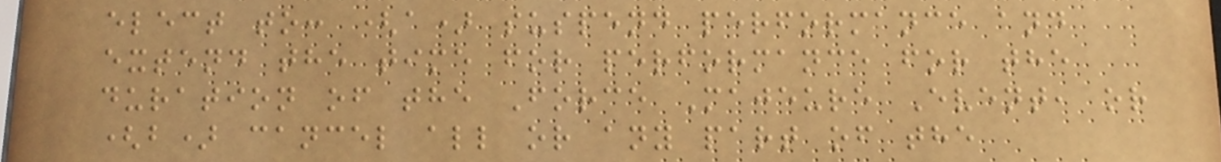elect to: (a) suspend performance and
extend the time for performance for the
duration of the Force Majeure Event, or
(b) cancel all or any part of the
